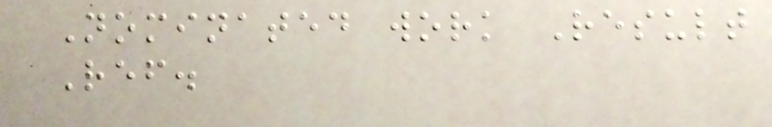Nominated work Result
Ref.
